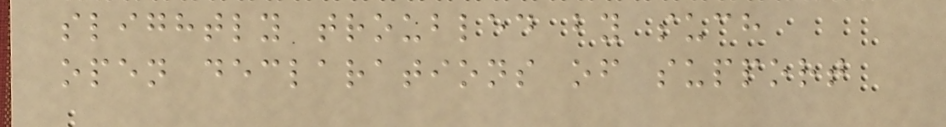slightly troubled by such
open declarations of support
